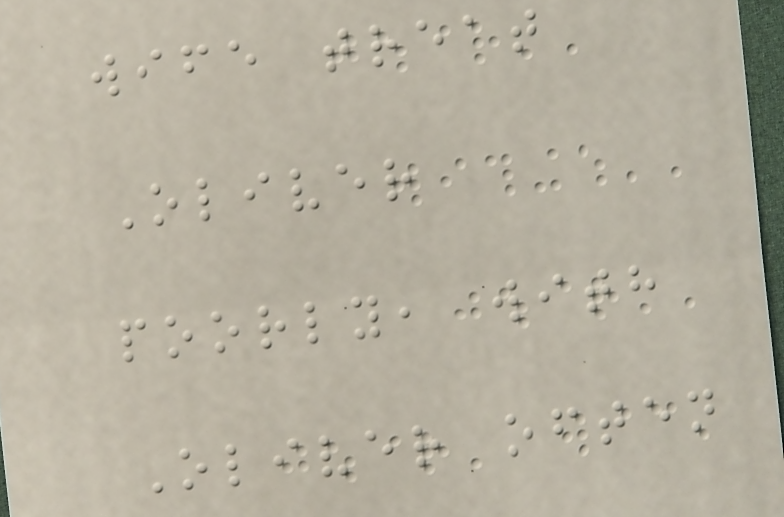wife treat
Oliver
poorly, with
Oliver often
